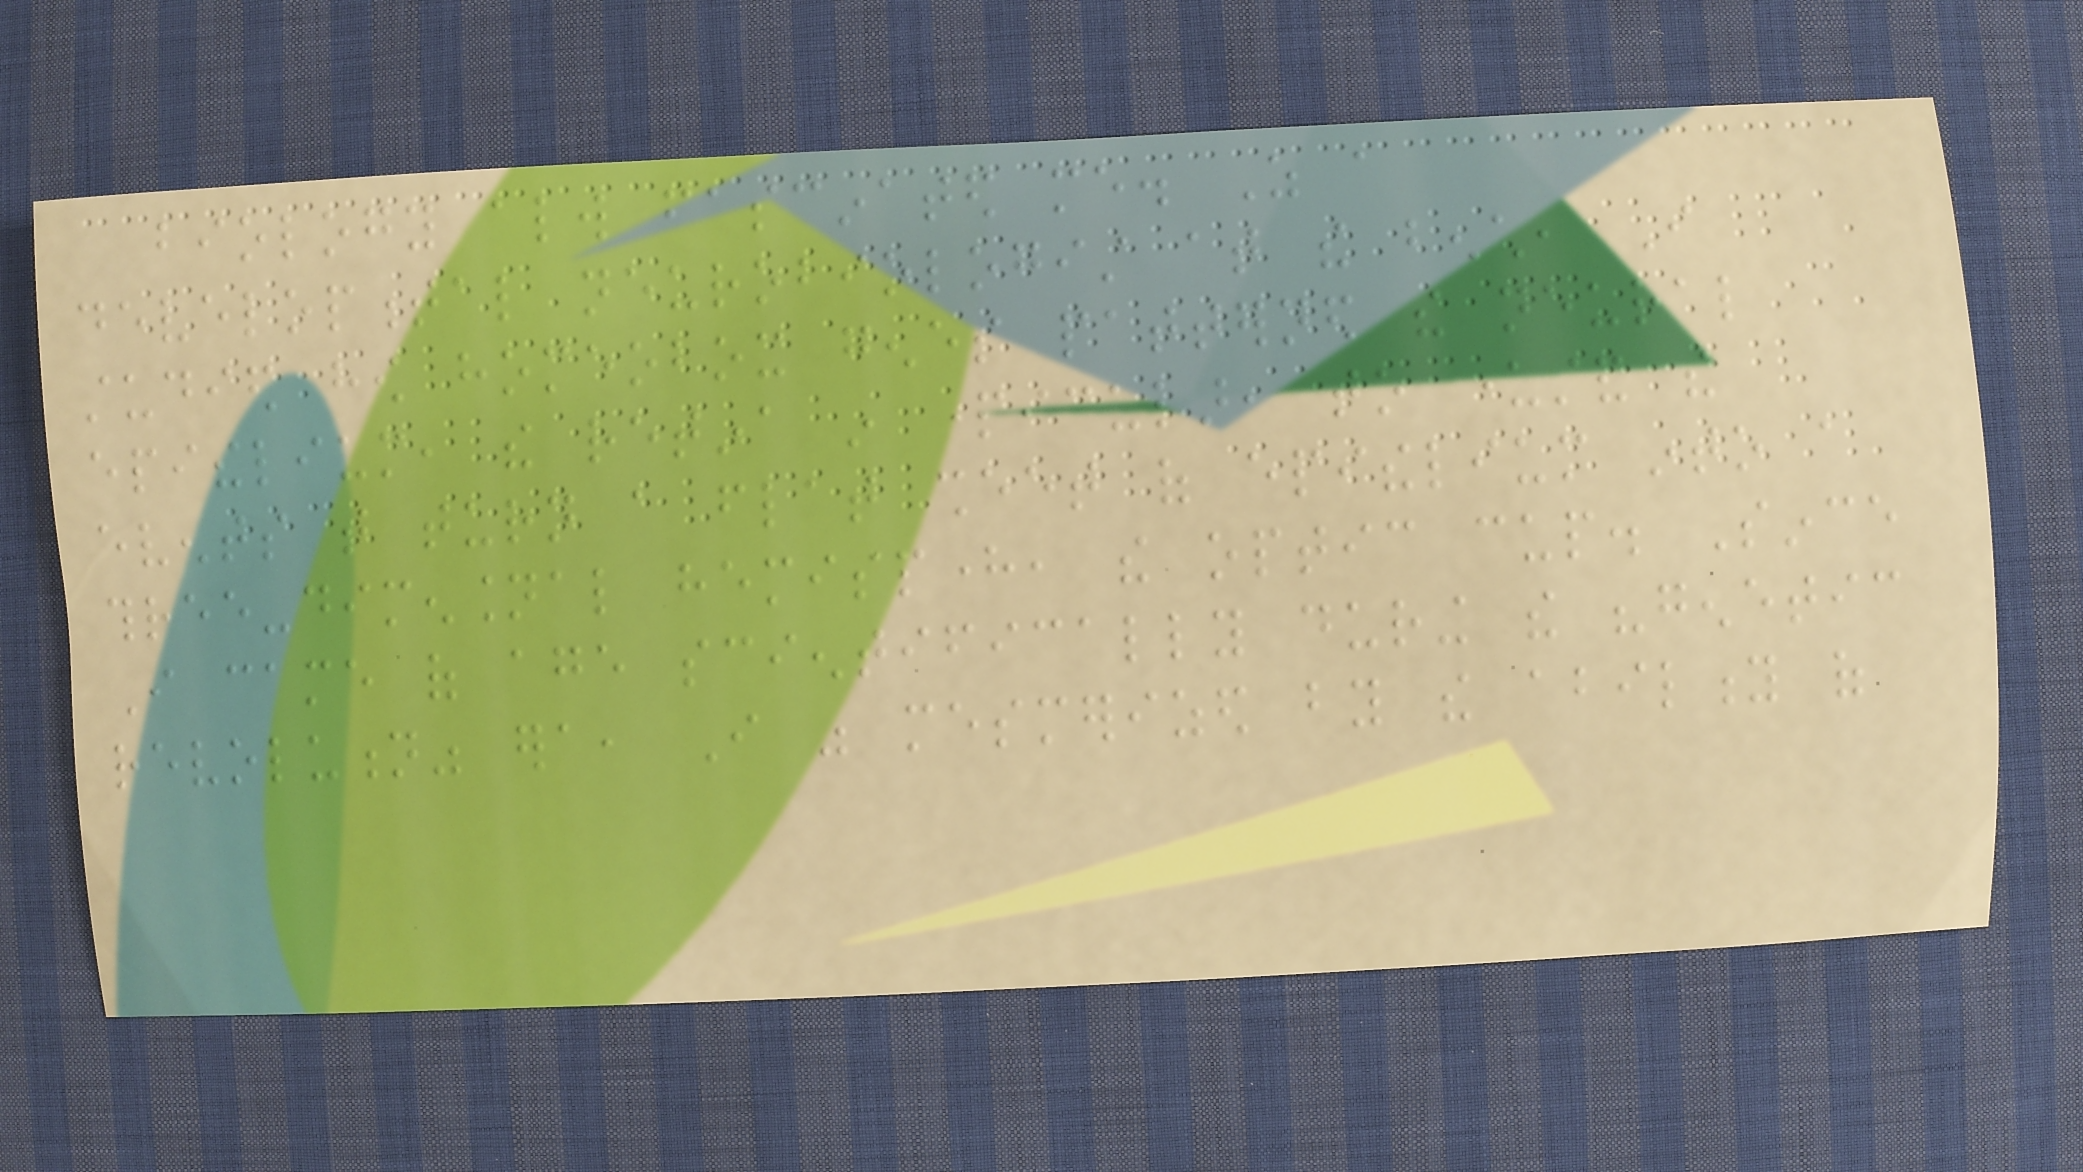biology always fascinated me. As a
developmental neurobiologist at the bench, I
studied how homeobox genes patterned the neural
epithelium, the retina in particular, to understand the
events that turn a flat sheet of epithelium into a
three-dimensional hemisphere, the optic cup. Since
I came of age scientifically during the "genetic
revolution" era, I was mesmerized by the ability of
